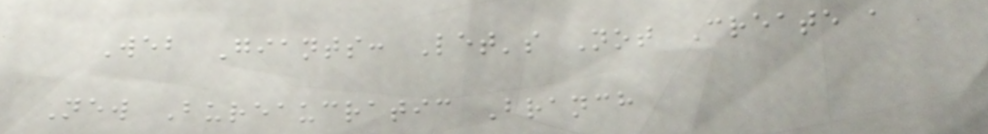Web Giants: Let's Not Create a
New Bureaucratic Branch
